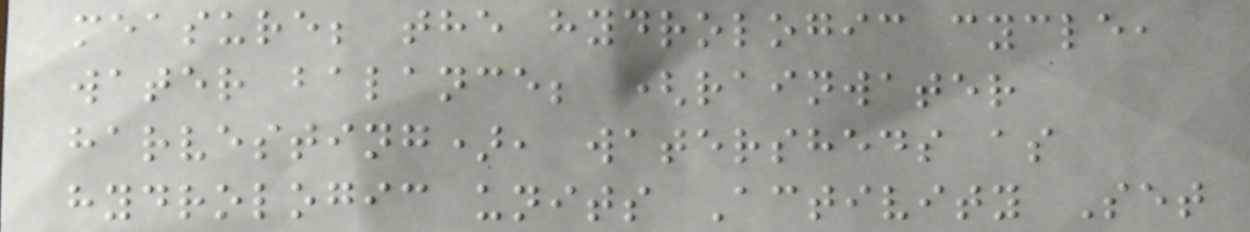measure; the hydrologic cycle,
water balance; (rainwater
harvesting), watersheds as
hydrologic units Activity Set
